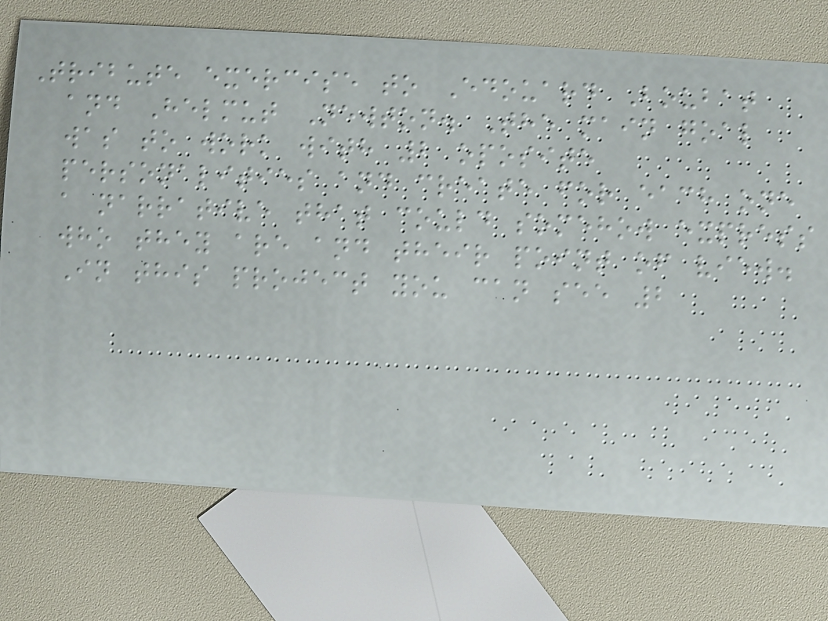Tribute exercise to Edouard Boubat
and Helmut Newton. The main goal
was to work with 2 oposite
personalities and create for each one
a narrative that could somehow express
who they are and their point of view.
In this project you can see 2
